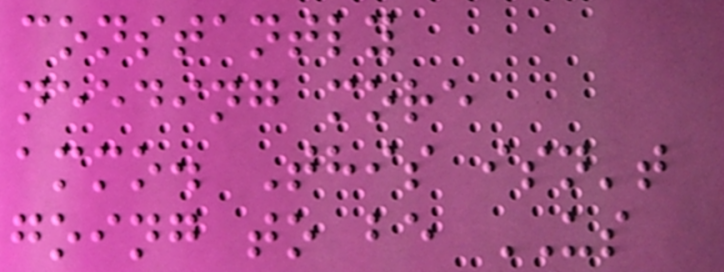constantly
needing more
ammo. This isn't
going to be US
